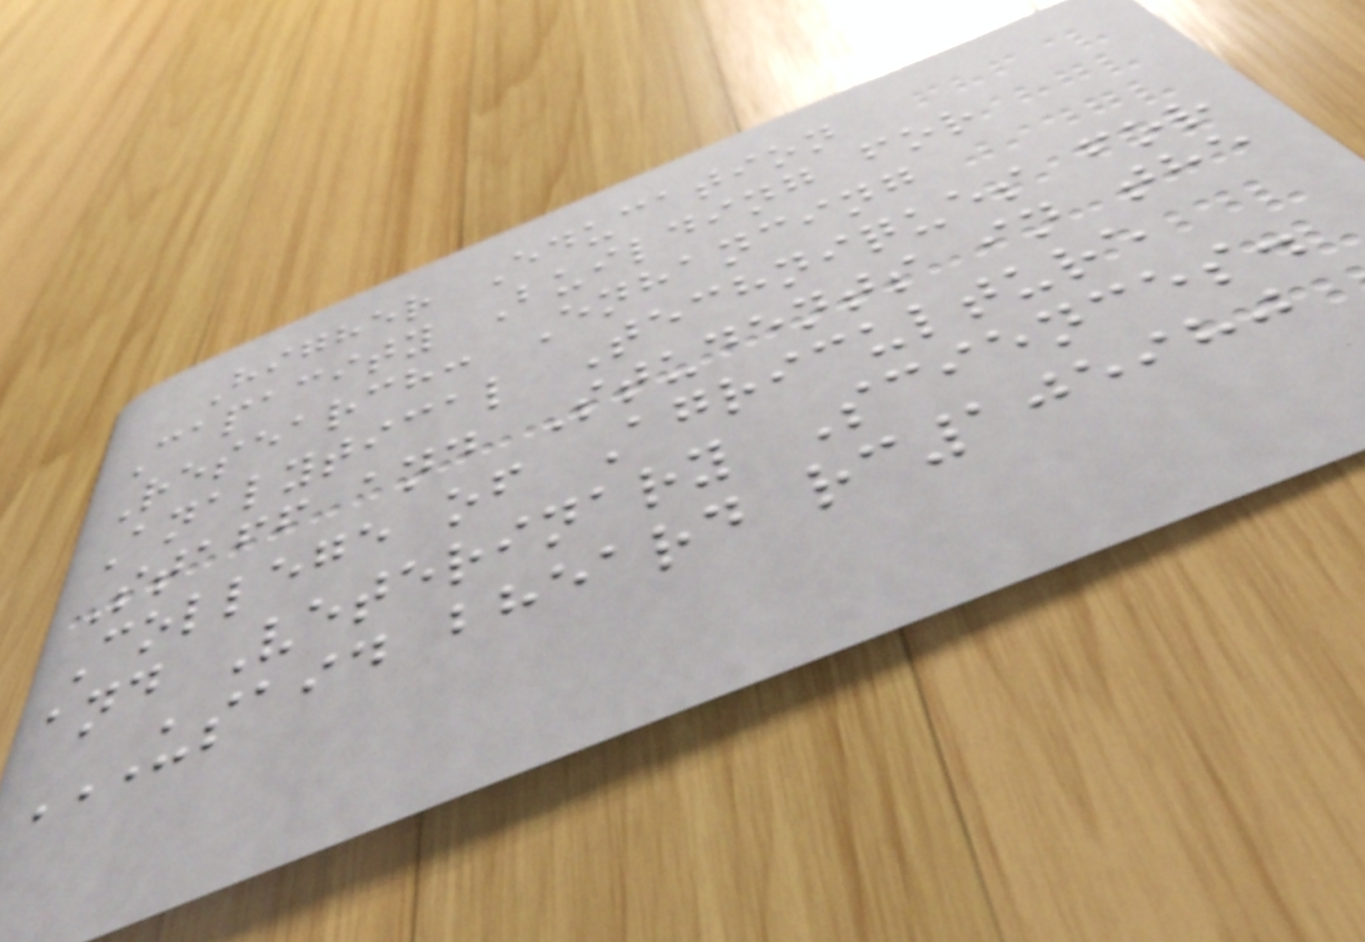Higher Education
Capacity Building for
Research: Enhancing
Analytical Techniques for
Staff and Students in the
College of Agriculture
and Veterinary Sciences.
USAID BHEARD RC105980
